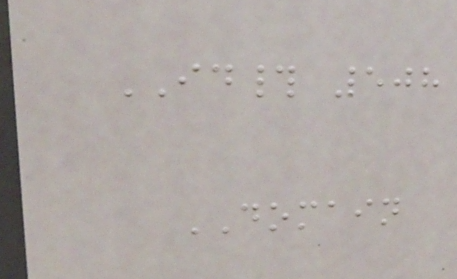ID# 508
DOMAIN
